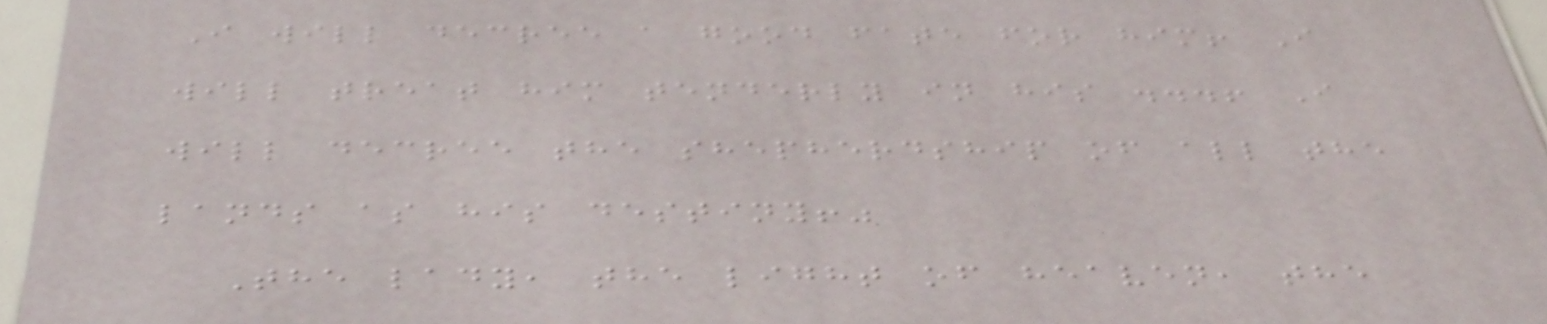I will decree a good fate for him! I
will treat him tenderly in his ...! I
will decree the shepherdship of all the
lands as his destiny!"
The lady, the light of heaven, the
